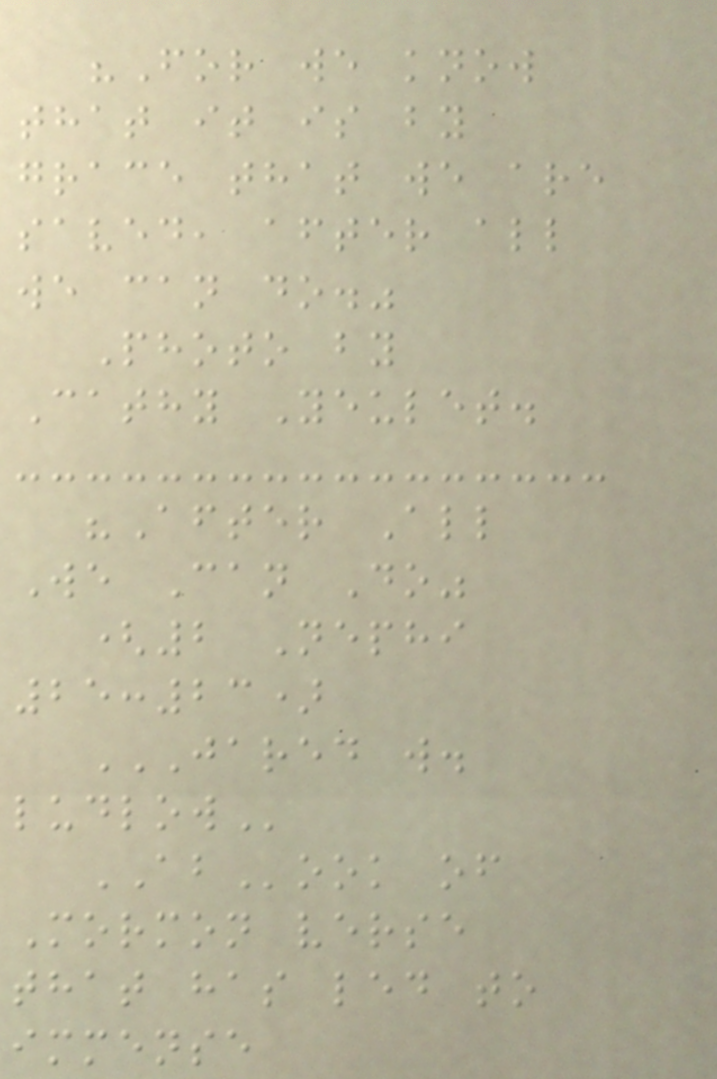"For we know
that it is by
grace that we are
saved, after all
we can do."
Photo by
Cathy Yeulet.
"After All
We Can Do"
(2 Nephi
25:23)
JARED W.
LUDLOW
ABook of
Mormon verse
that has led to
immense
